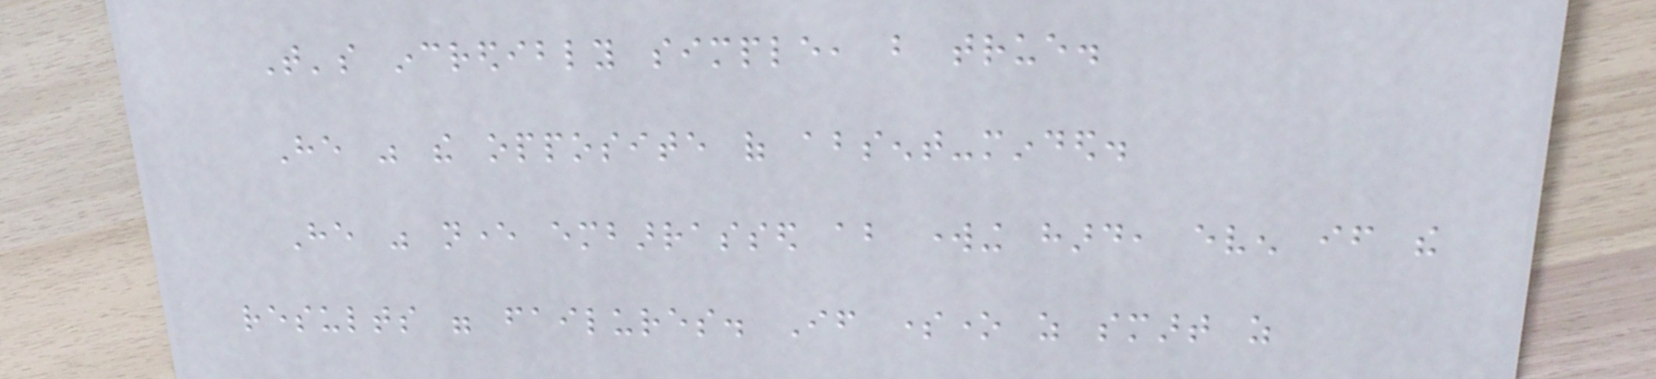That's incredibly simple, but true.
He was the opposite of absent-minded.
He was never embarrassed about working hard, even if the
results were failures. If someone as smart as
